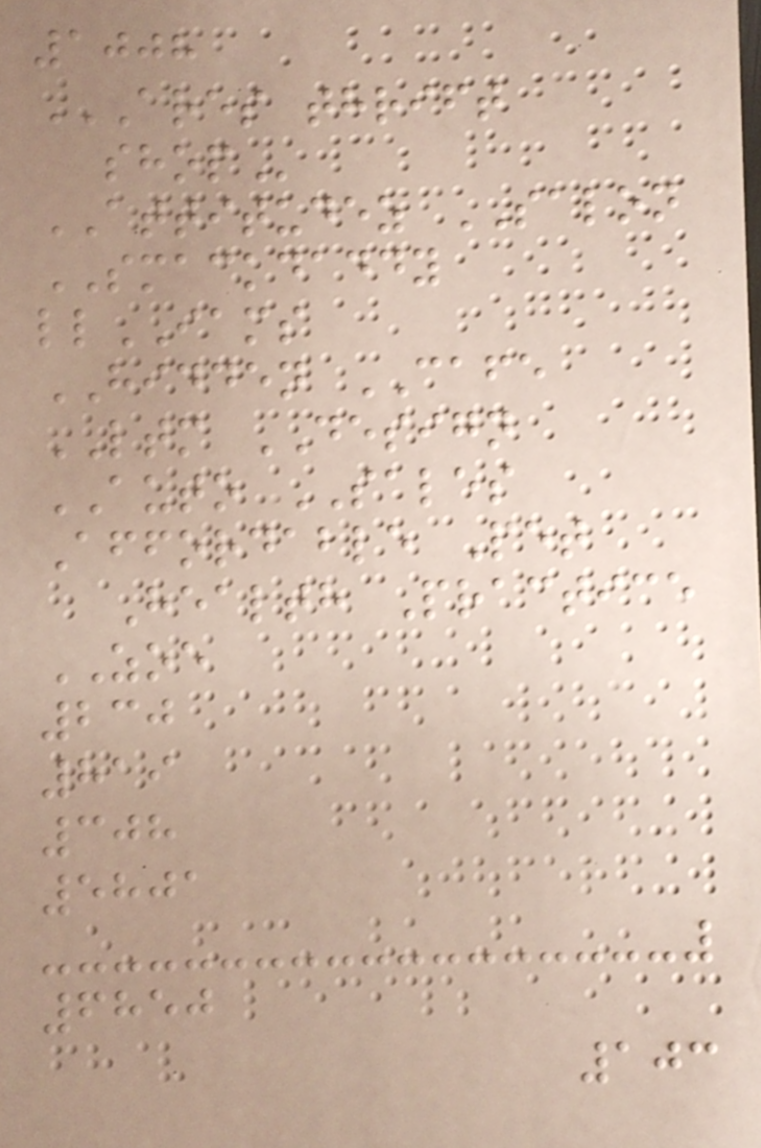1008
ARES THRIFT
SHOP
ATTITUDEZ SALON
SMACKDADDY
llIAMS
HIDDEN CAFE
LTM DESIGN
AUTO SALES
Affordable Pet
Health Practice
ZOE
230
819
308
5801
6850
103
